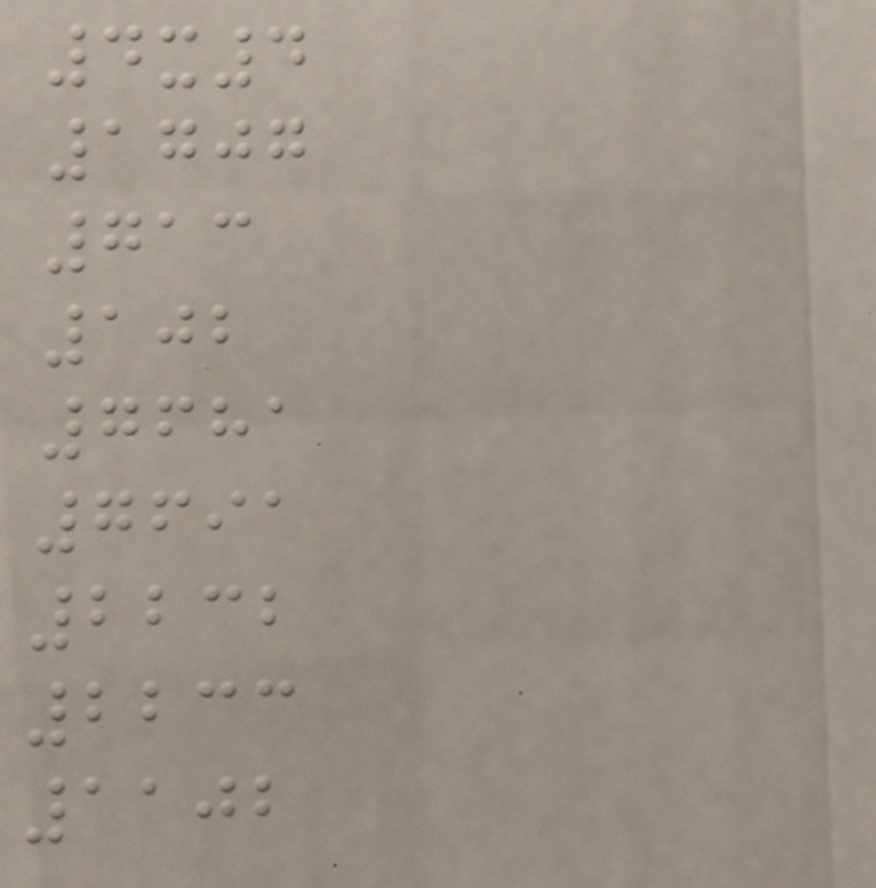4x4
1707
713
102
7681
7691
2232
2233
1102
